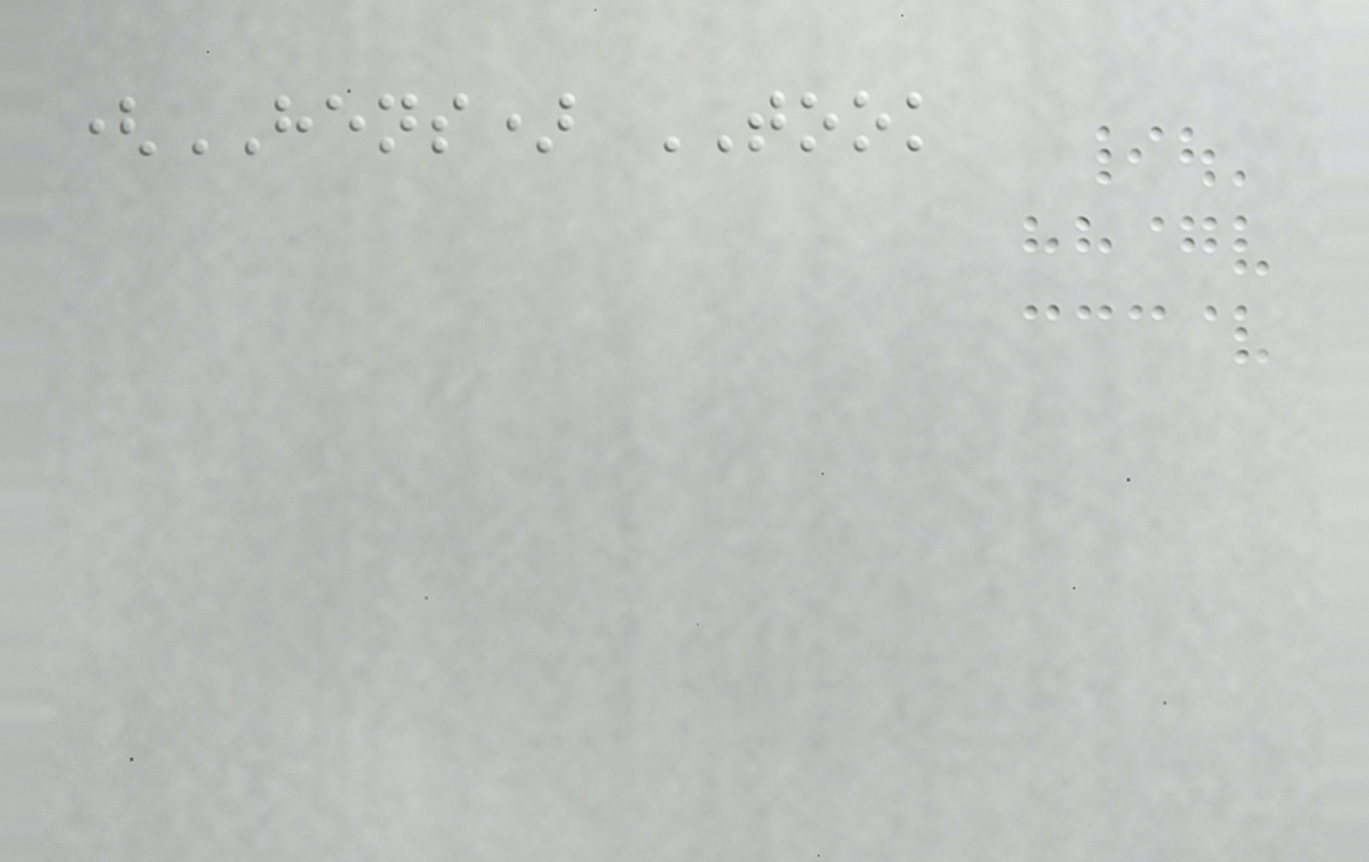(HENS) TOOK
